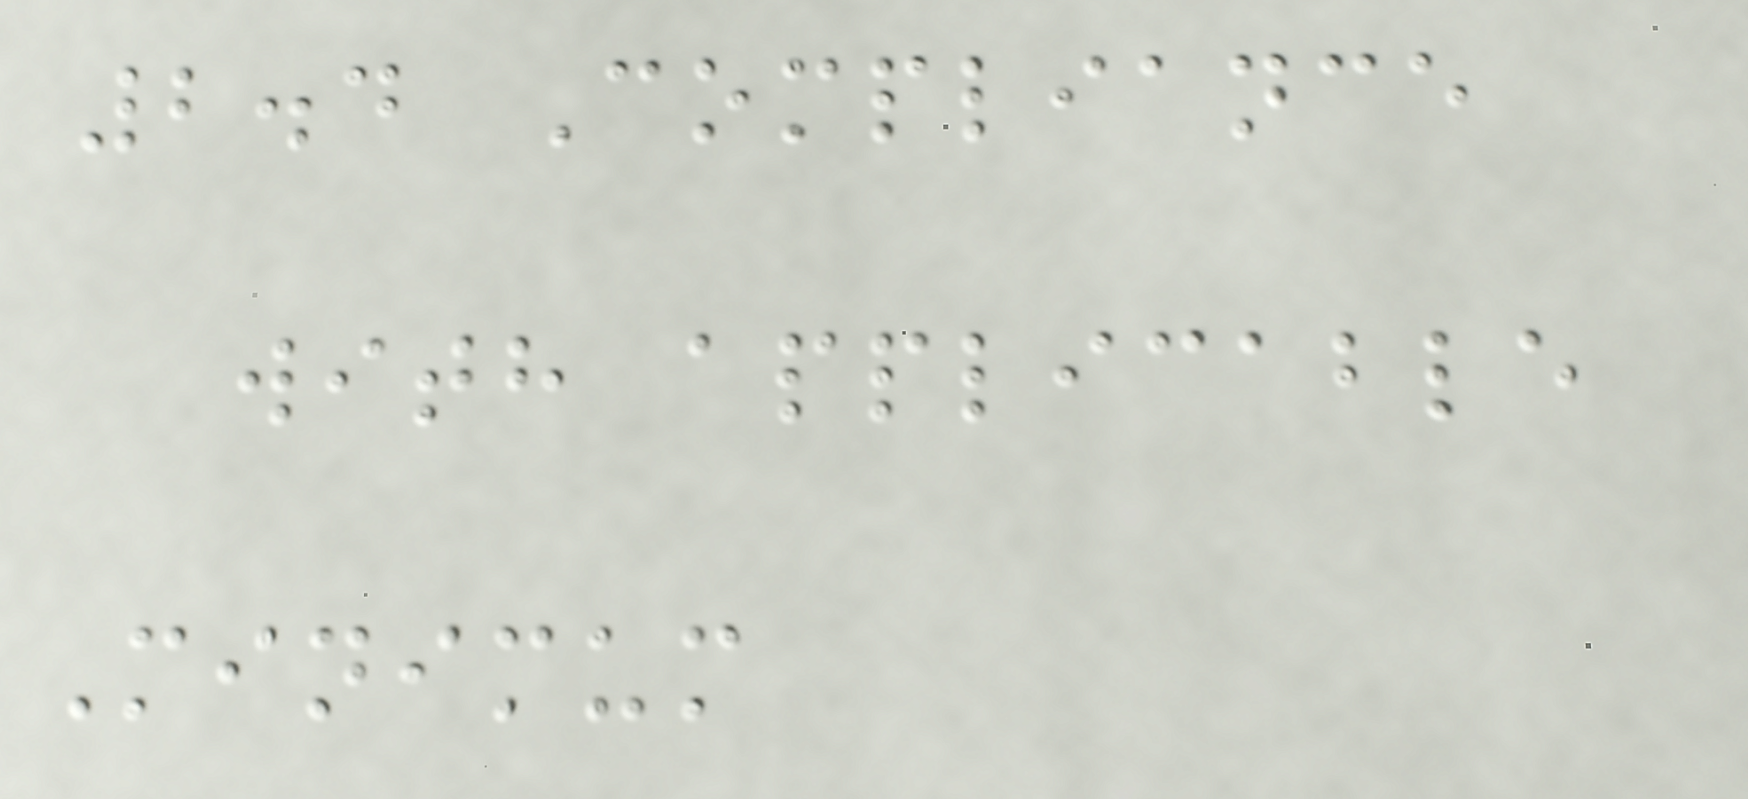2.4 Compliance
with applicable
Minimum
